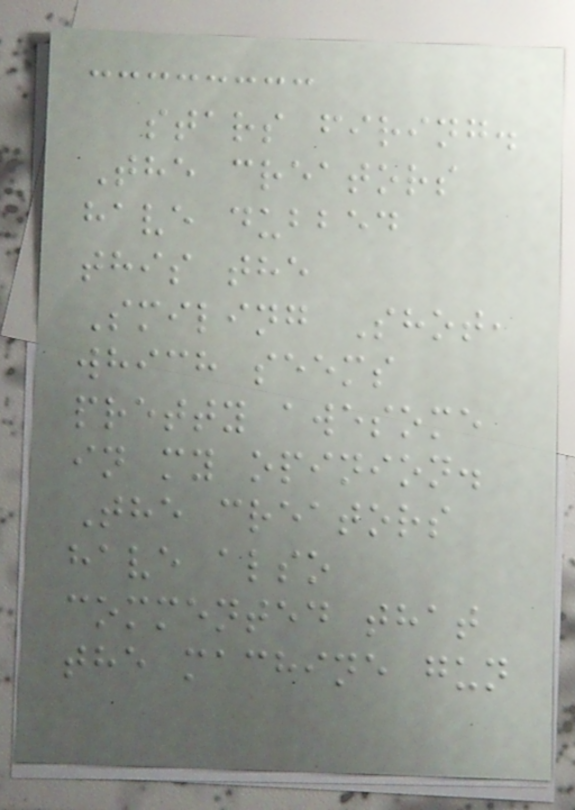stars firing.
The creators
have dubbed
this the
Smiling Shot,
which seems
pretty awesome
in my opinion.
The creators
have also
commented that
the machine gun
